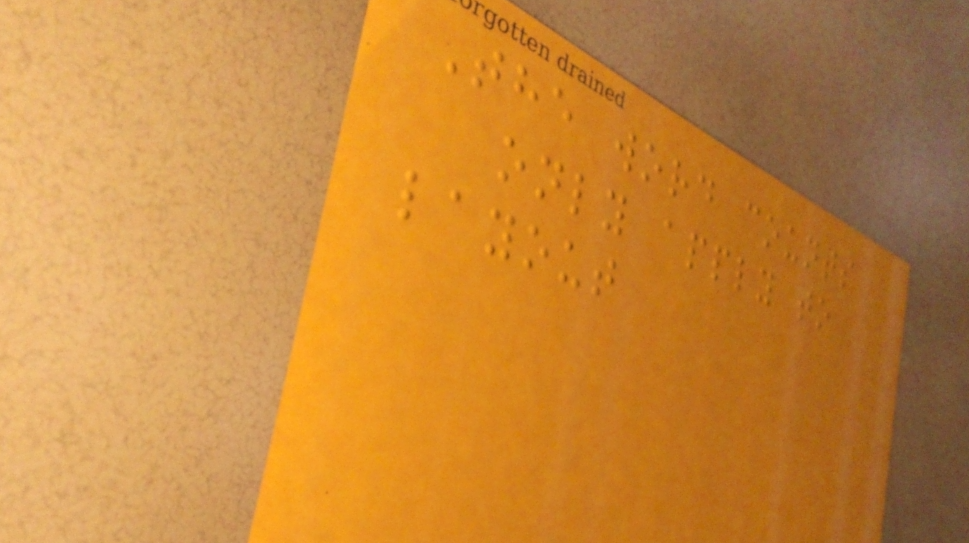The word counts
only apply to
layout
